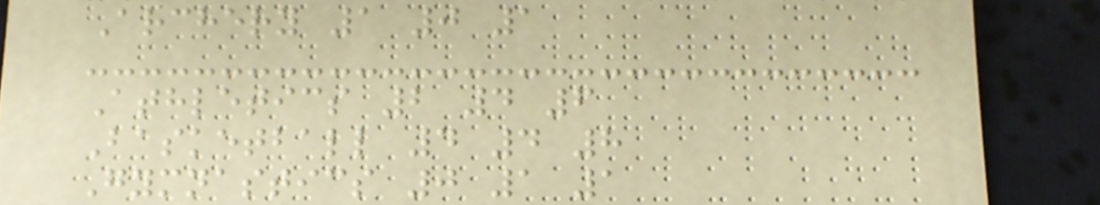Archery 1 0 1
Athletics 2 4 6
Basketball 4 4 8
Gymnastics 0 1 1
